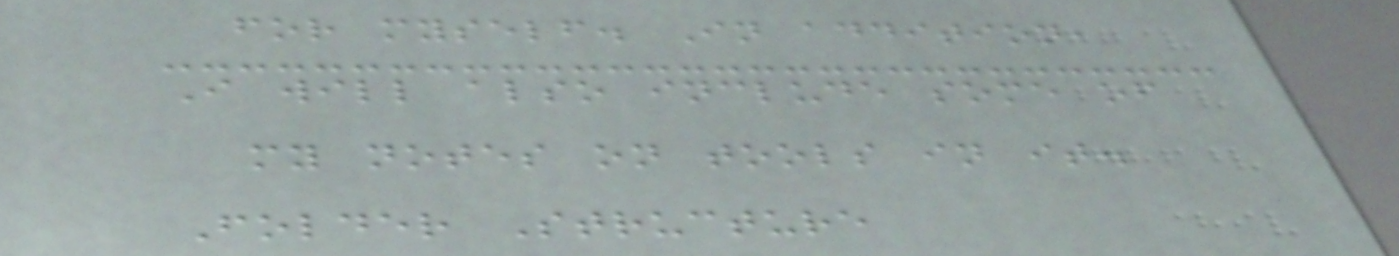for myself. In addition,
I will also include some of
my notes on tools in it.
Folder Structure
